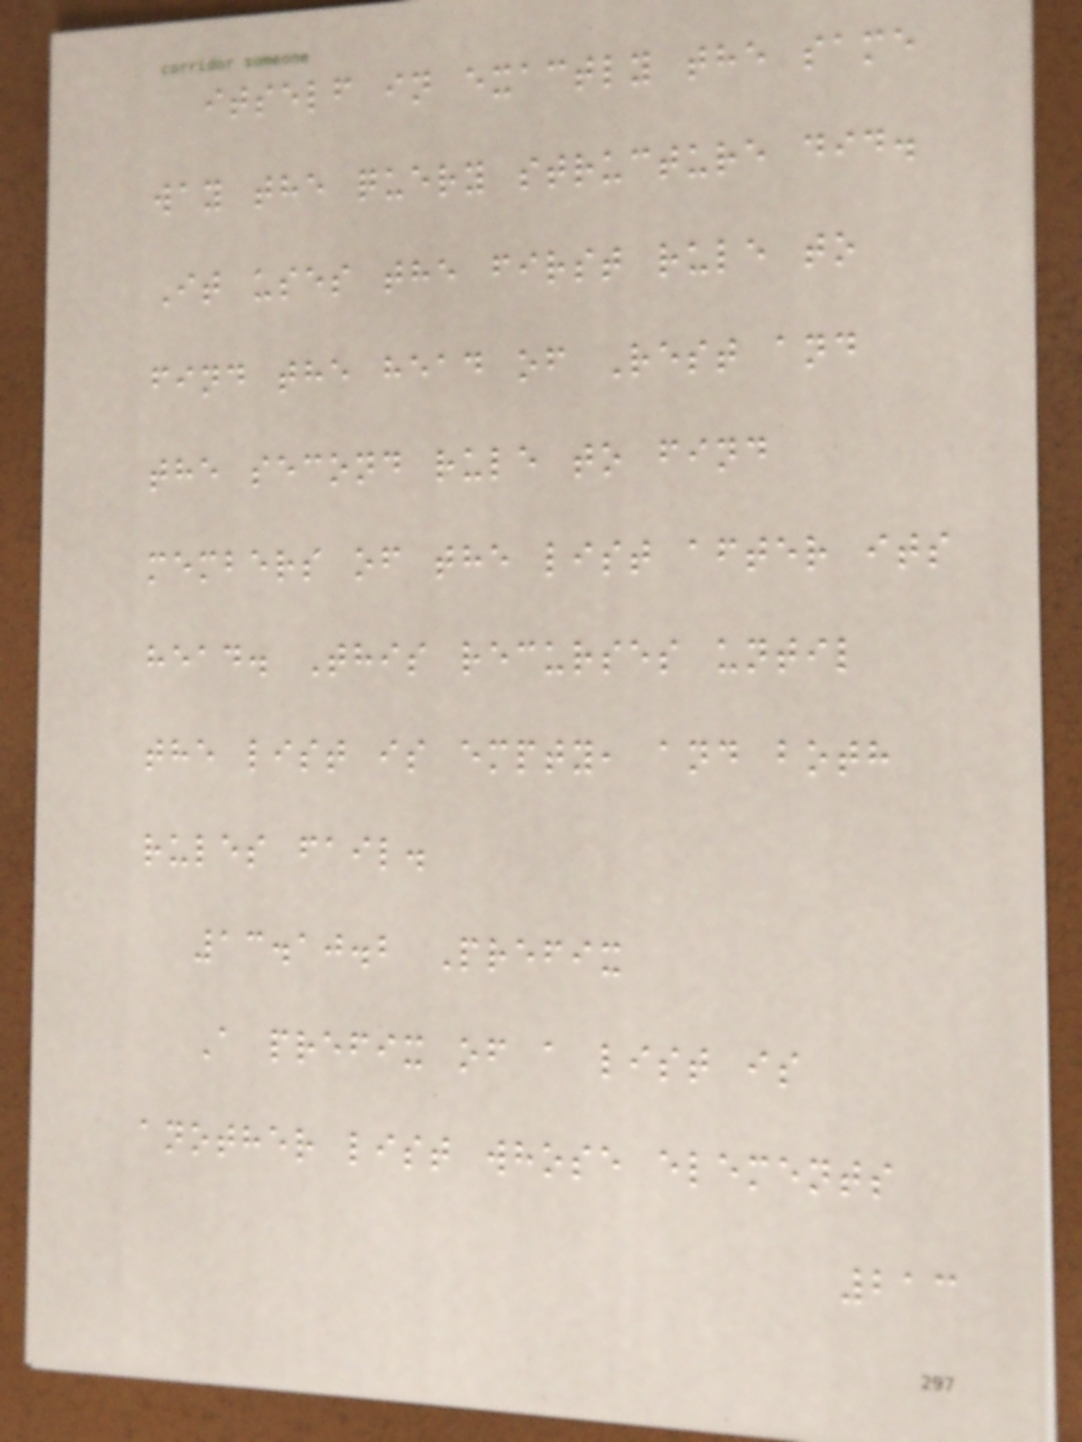itself in exactly the same
way the query structure did.
It uses the first rule to
find the head of Rest and
the second rule to find
members of the list after its
head. This recurses until
the list is empty, and both
rules fail.
13.10.2 Prefix
A prefix of a list is
another list whose elements
213
